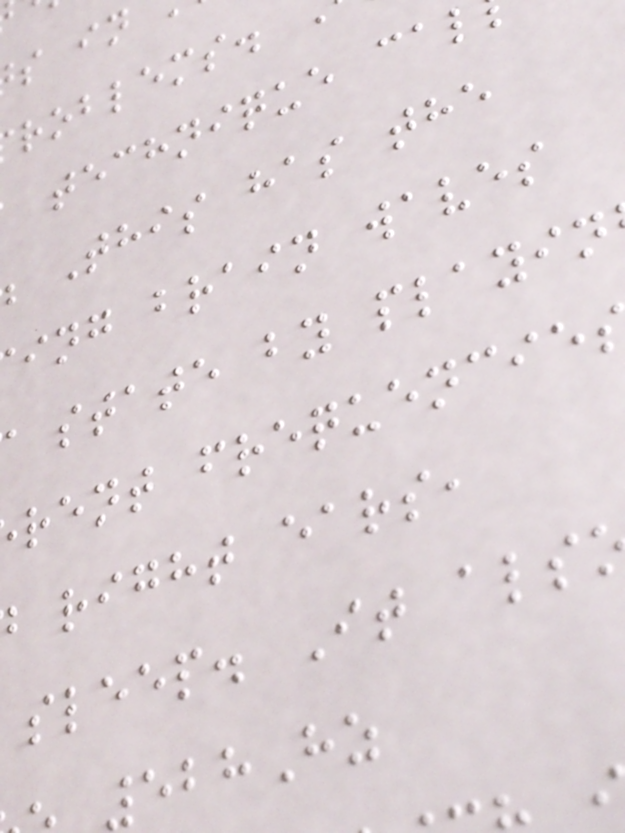roblems.
technique cal
This has the
ing brain waves
state by playin
rent frequencie
right ears,
sleep. It als
528Hz
